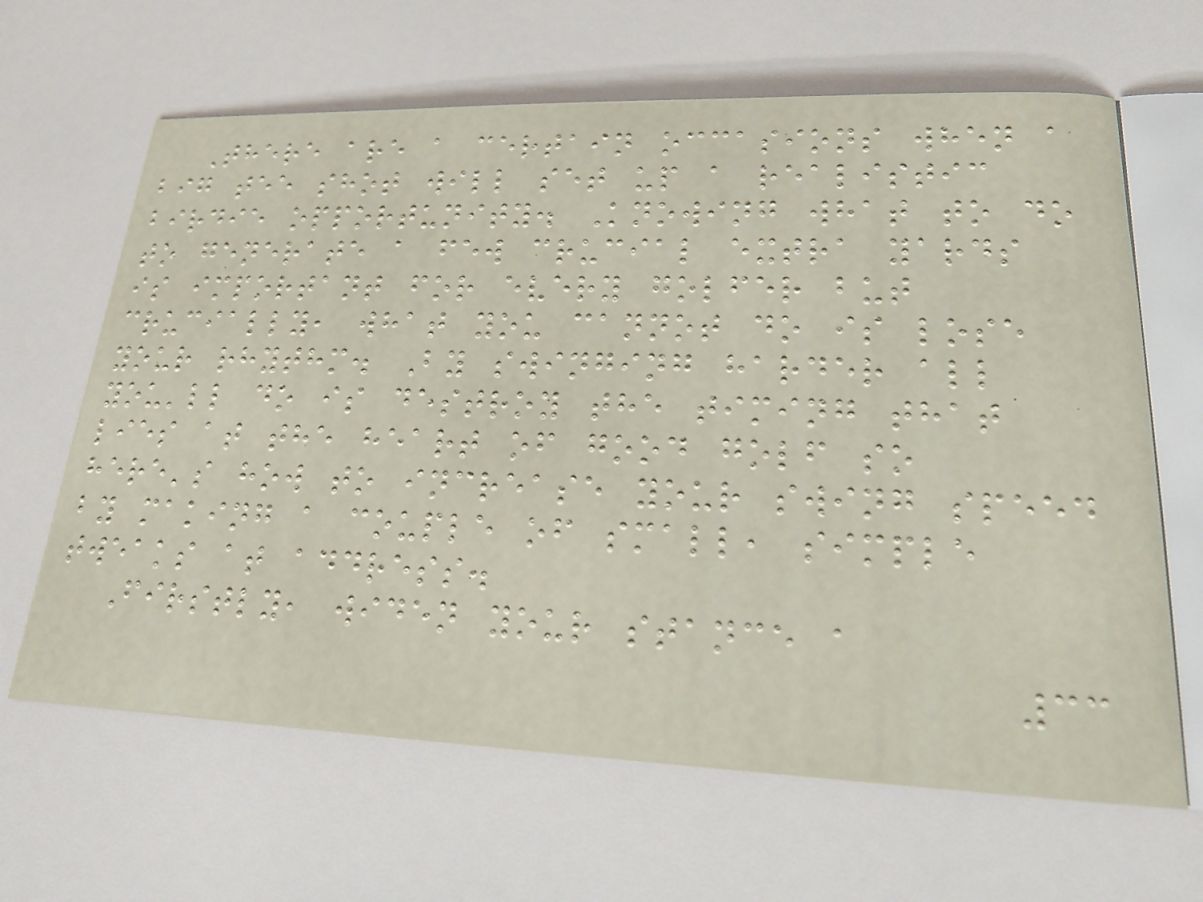There are a certain occasions when a
big tee shot will set up a realistic
birdie opportunity. Knowing what to do
to generate a few crucial extra yards
is important for every golfer but
crucially, what you cannot do is lose
your rhythm. By swinging harder all
you'll do is destroy the timing that
lies at the heart of good golf so
here's how to increase your swing speed
by making a couple of small, simple
tweaks at address.
Firstly, widen your stance a
33
